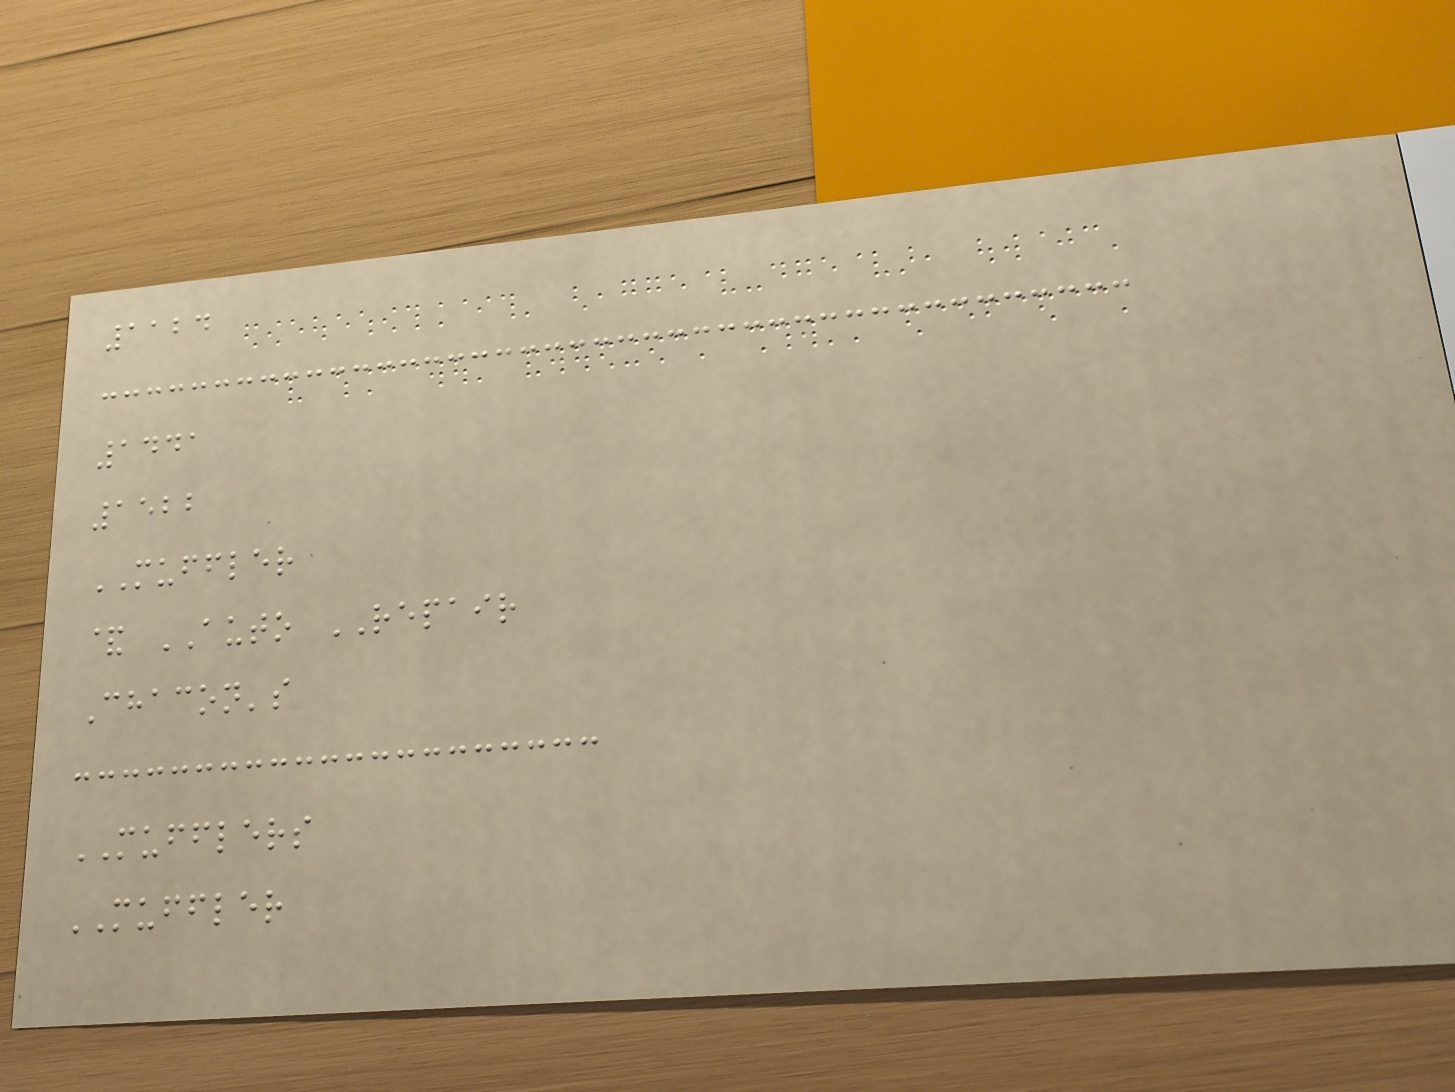1124
1441
1522
MUFFLER
& AUTO REPAIR
Chacon's
MUFFLERS
MUFFLER
